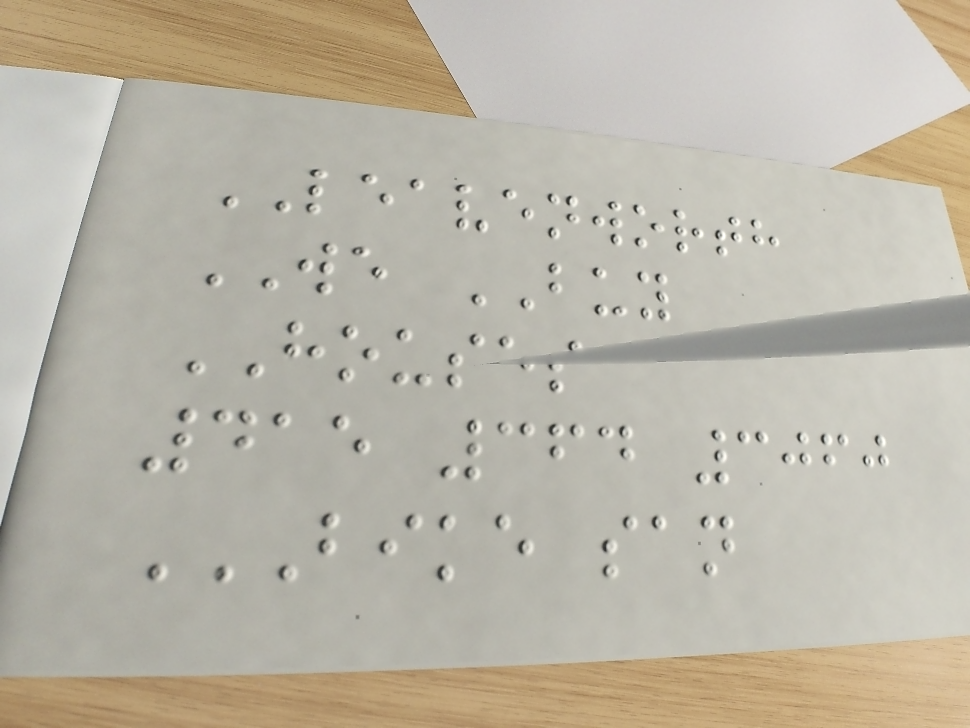LEAVENWORTH
WE BUY
HOUSES
415 364 3060
BIKE SAN
